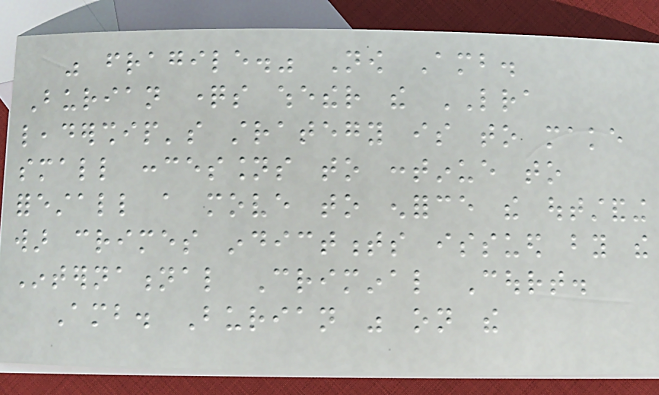was fragile." Now Amb.
Burian questions whether the LRA
leadership's strategy is to make
small concessions to continue to
forestall a move to enforce the outstanding
war crimes indictments issued by the
International Criminal Court.
Amb. Burian was on the
